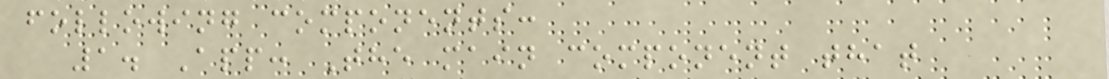following components:
1. App: The main component that
